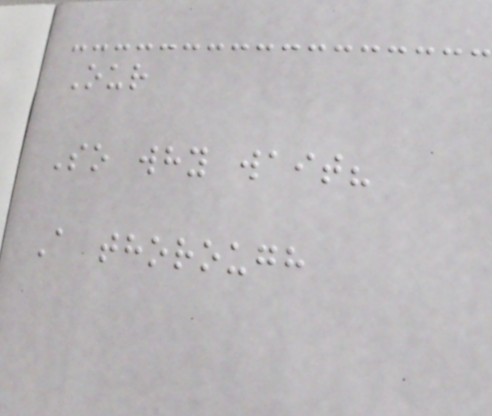Our
So why wait?
A thorough
